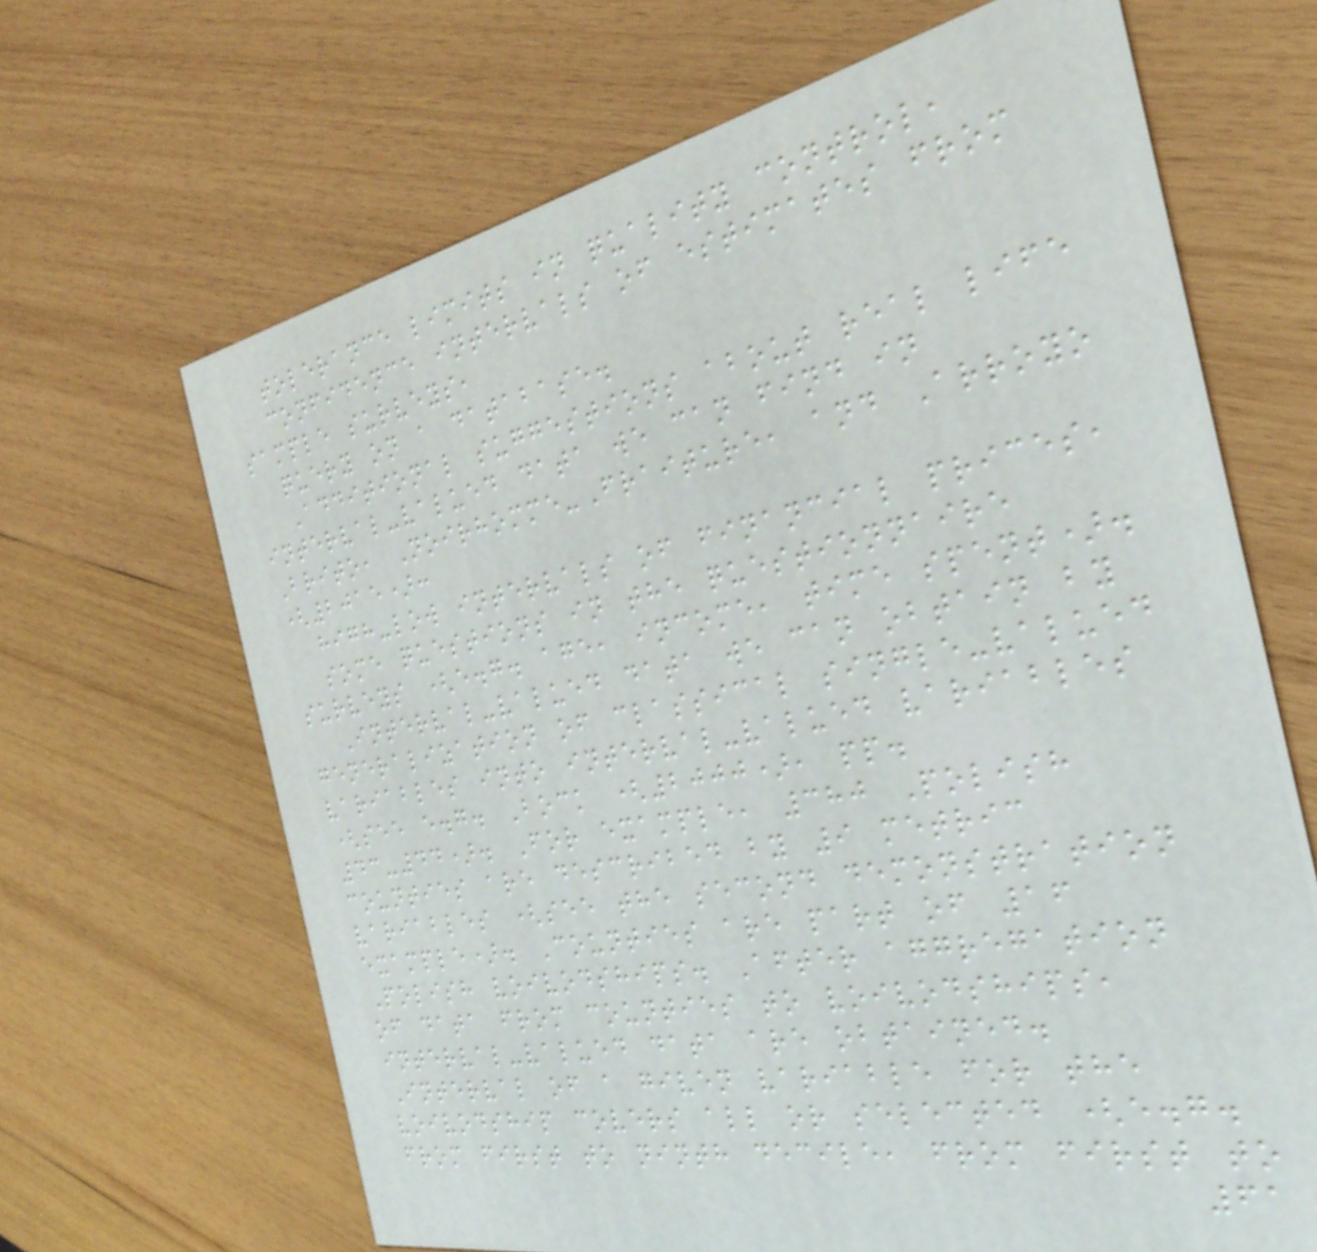tolerance limits in quality control,
confidence intervals of estimates from
sample surveys,
query on a database.
Additional suggestions about real life
interval-valued data we can find in
Brito, Noirhomme-Fraiture, and Arroyo
(2015):
high-low intervals of financial prices,
some questions in the questionnaire
surveys (e.g. age, income, time spent).
Interval-valued data we can obtain by
generalization of classical single-valued
variables into interval-valued variables
(see e.g. Bock (2000), pp.
43-44). For example, 380 Polish
counties are described by 9 metric
variables (see the second demonstration
example). Counties are part of 16
Polish voivodships. After aggregation
of data from counties to voivodships,
interval-valued data are obtained.
Interval of a given variable for the
voivodship covers all or selected (e.g.
from first to ninth decile, from first to
61
